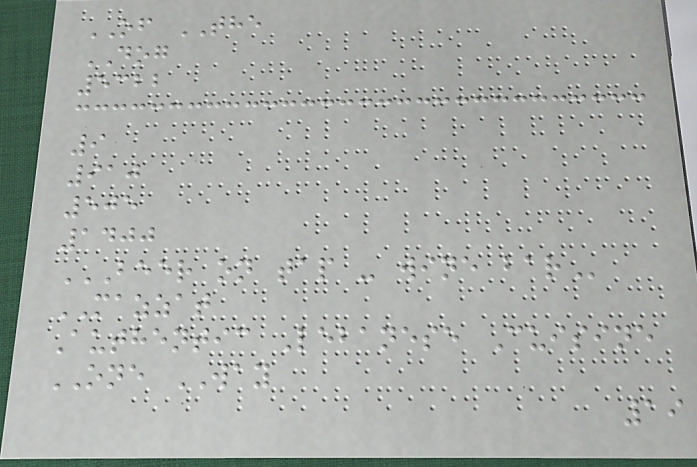OF THE
DOG
5322
9
910
505
1400
BEER ON TAP - WINE BAR
MAZZAT
Authentic Lebanese Cuisine
ONE WAY
19
